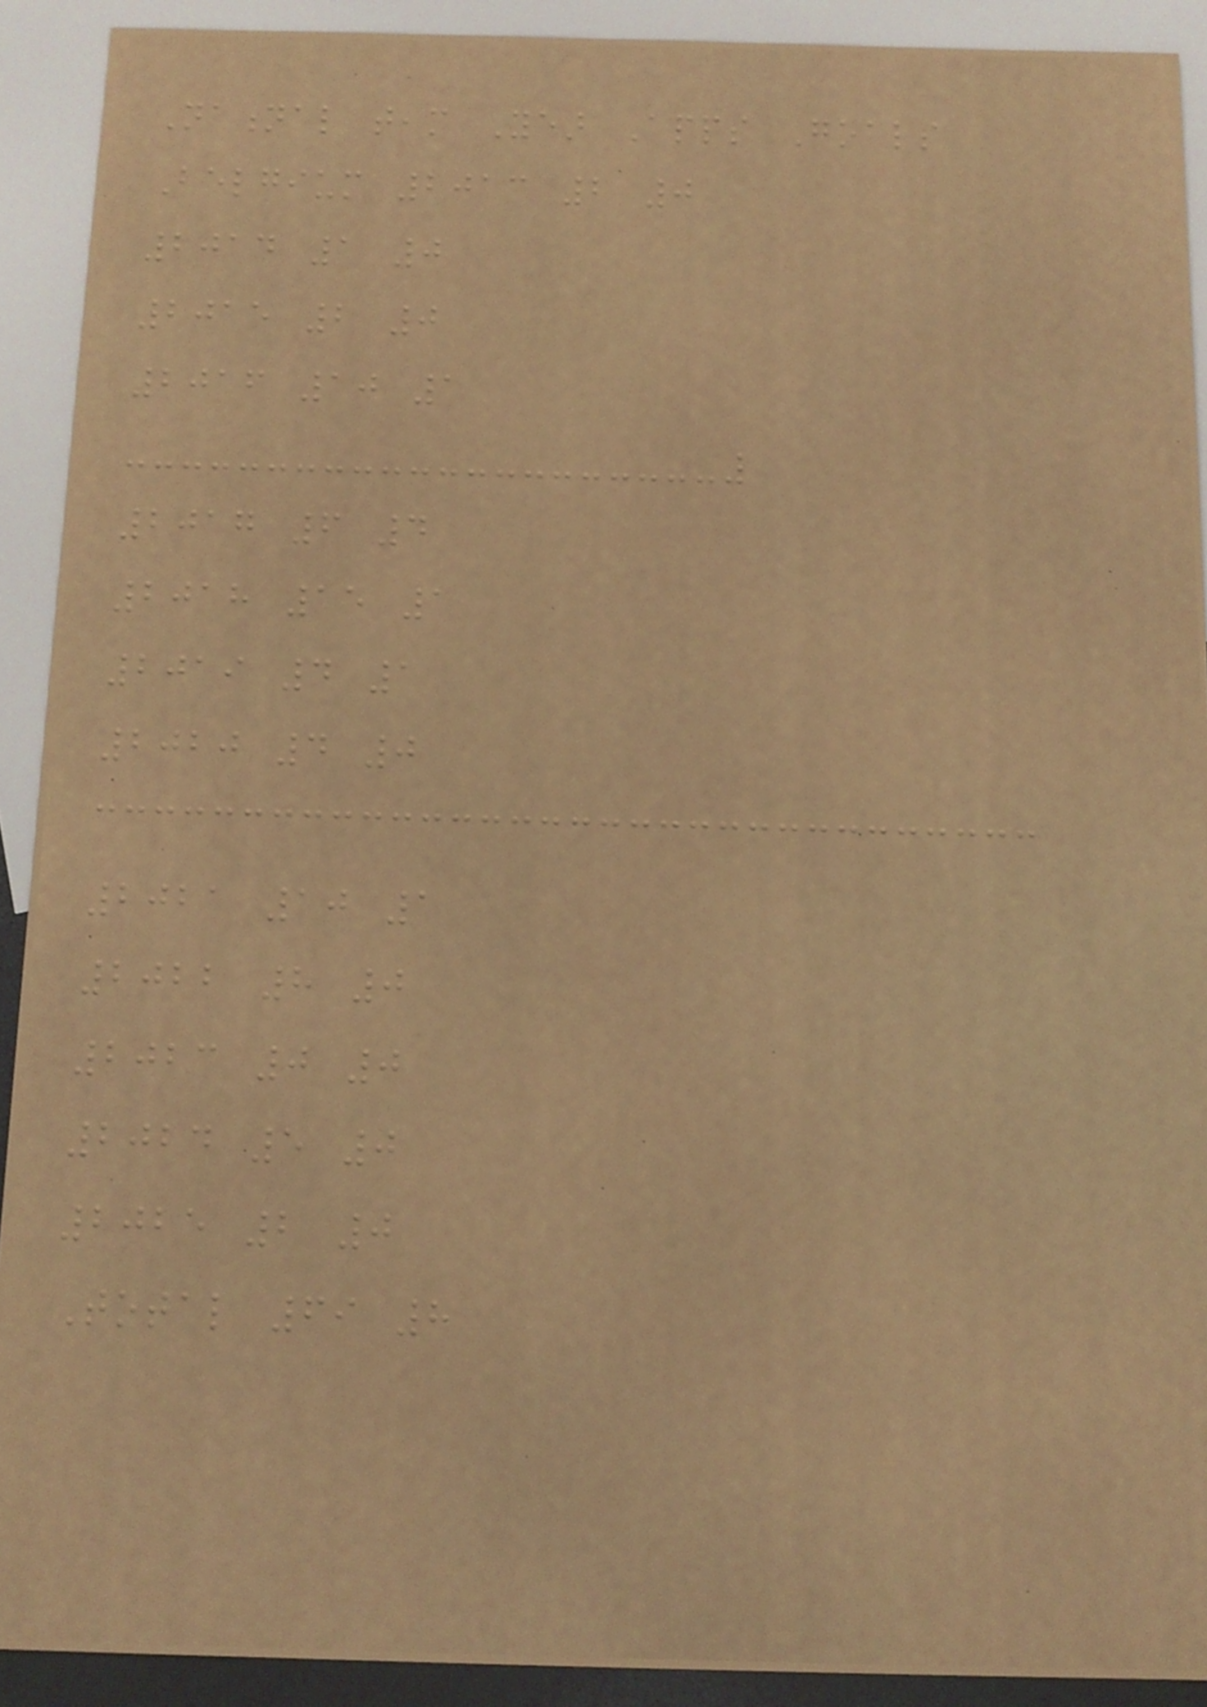National team Year Apps Goals
Belgium 2013 2 0
2014 1 0
2015 2 0
2016 10 1
2017 6 4
2018 15 1
2019 4 1
2020 4 0
2021 10 1
2022 8 0
2023 0 0
2024 5 0
2025 2 0
Total 69 8
